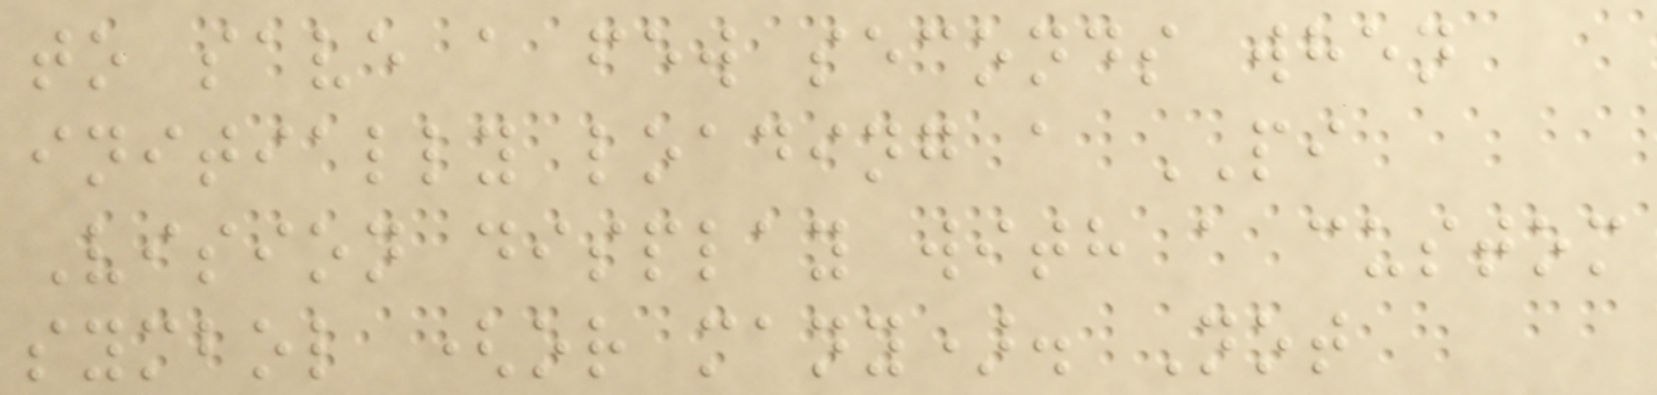to save a few seconds when
initially loading a PI
Vision display with a custom
symbol (or many). Not
